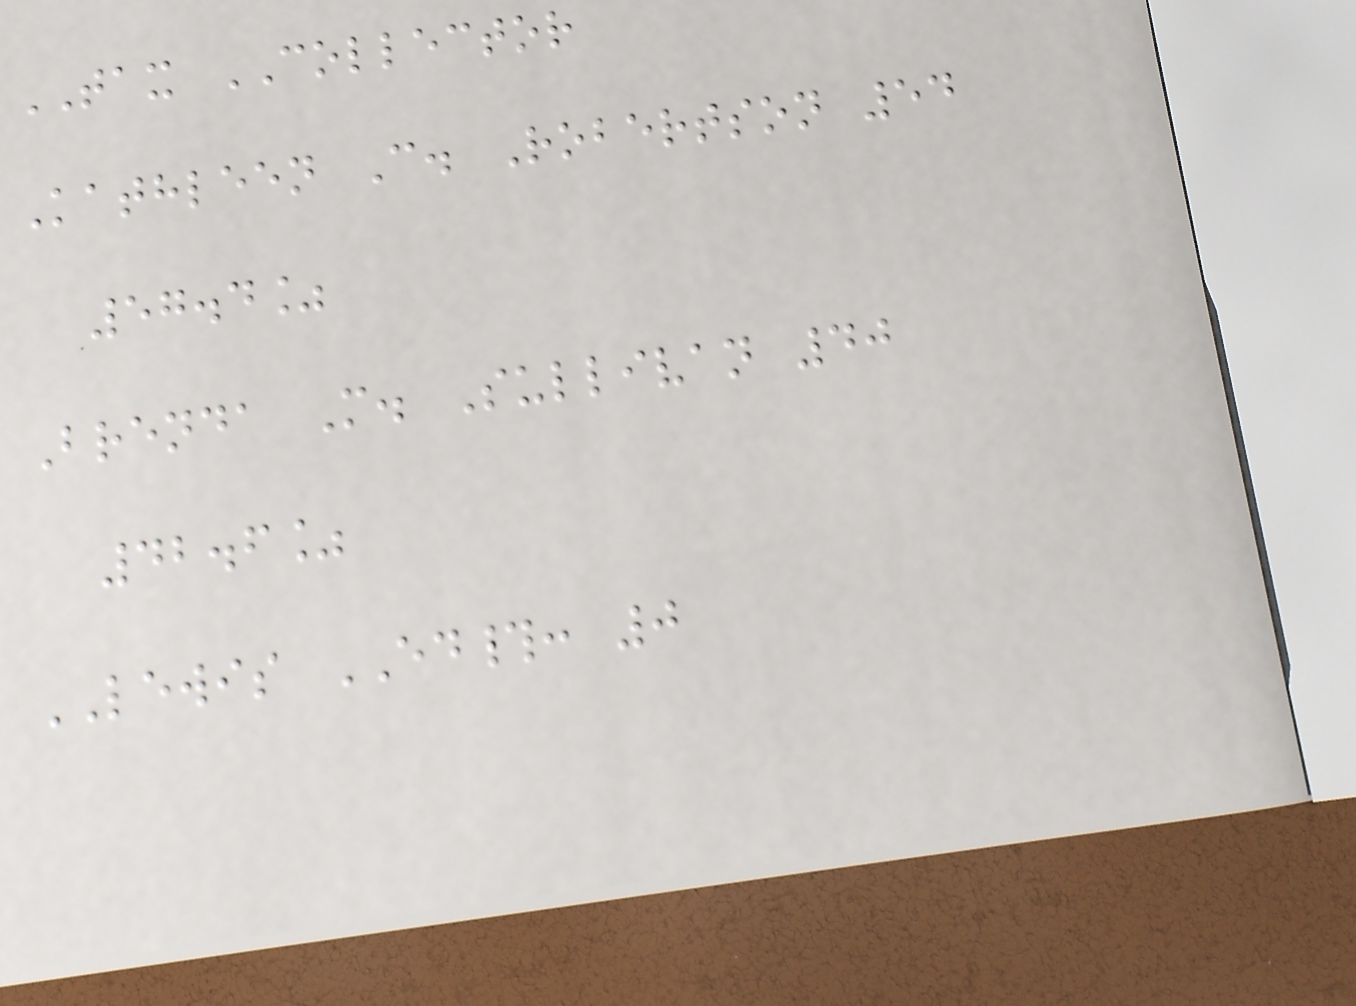TAX COLLECTOR
Kathleen C. Robertson 54
57.4%
Brenda M. Sullivan 40
42.6%
LEWIS ED#: 0
